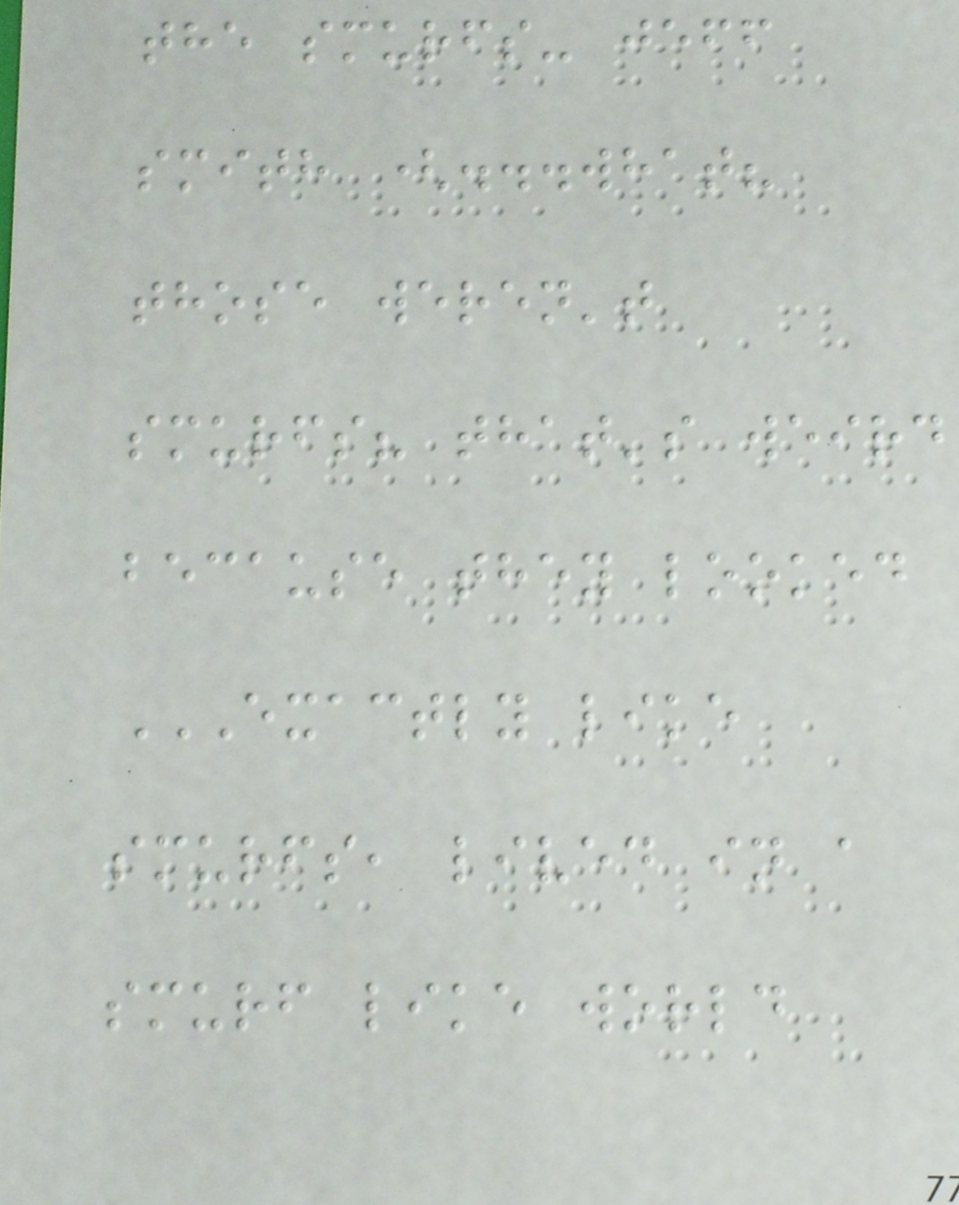the smurfs- jeff
smith (...what?
those weren't
smurfs? that's weird
because they looked
EXACTLY LIKE
SMURFS, LIVED IN A
SMURF LIKE WORLD
